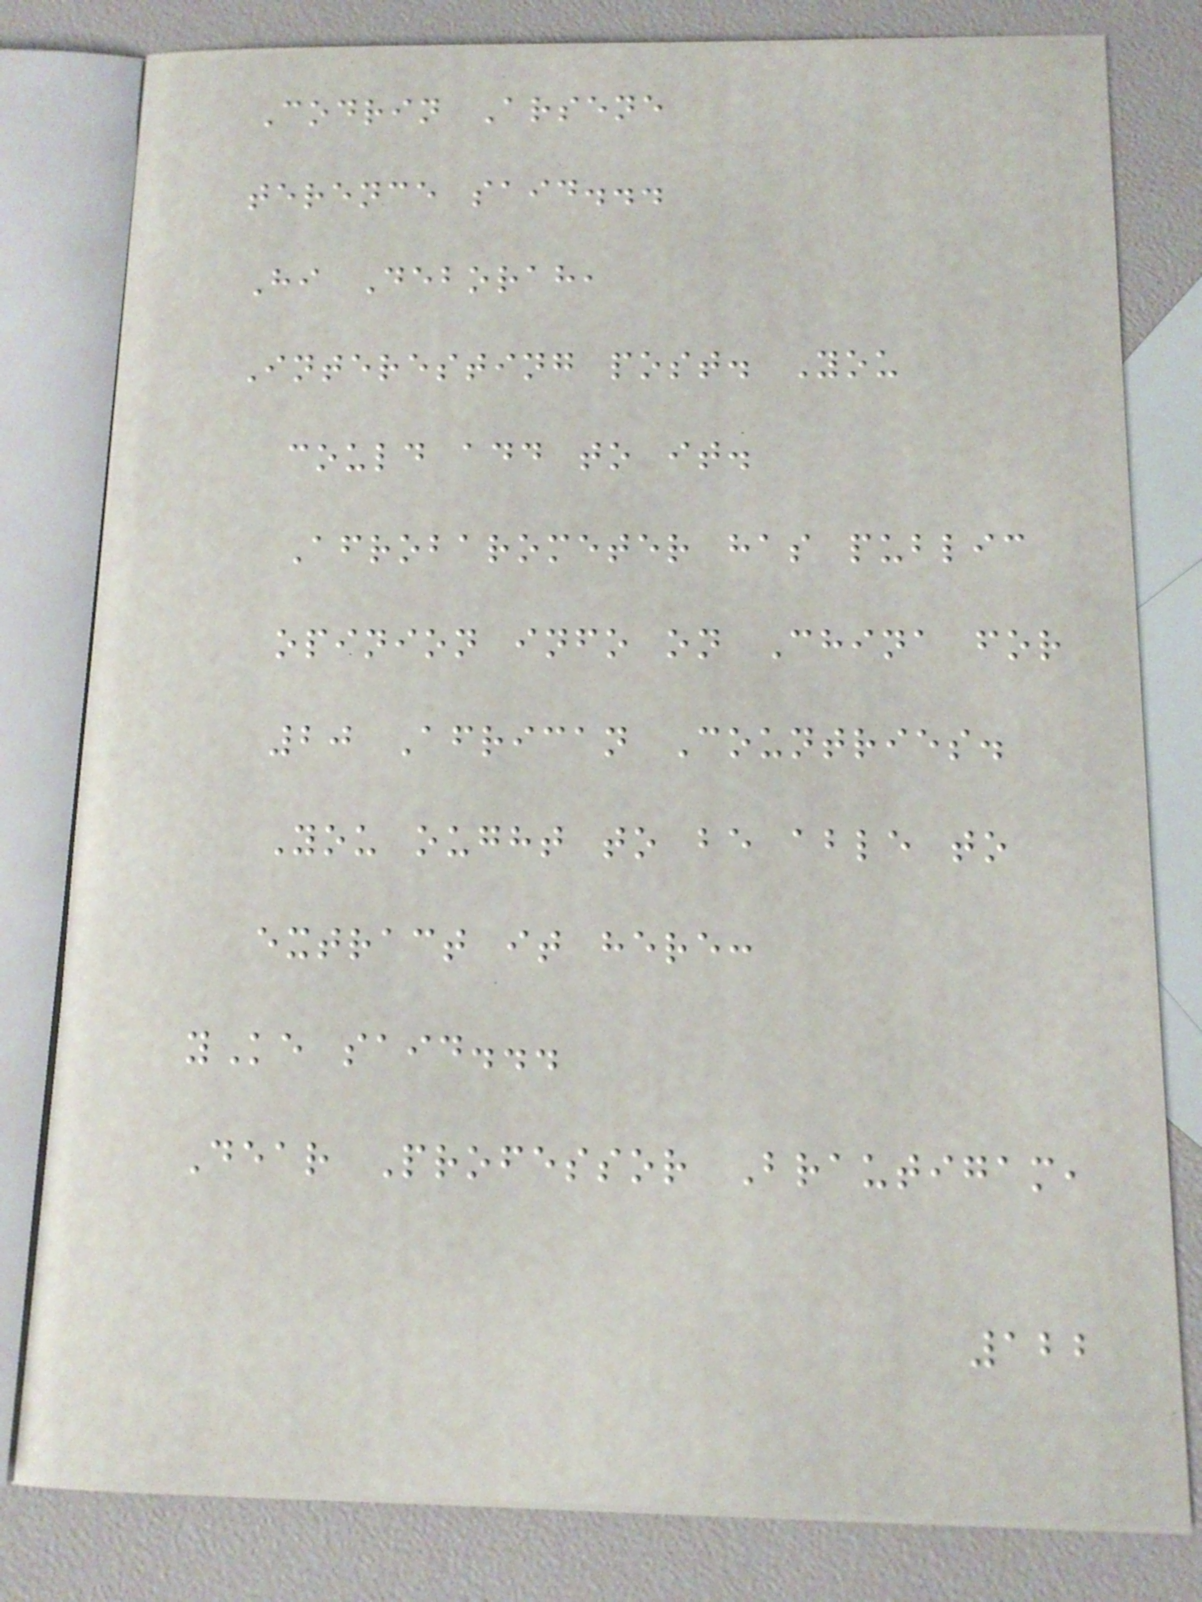Codrin Arsene
terence said...
Hi Deborah,
Interesting post. You
could add to it.
Afrobarometer has public
opinion info on China for
20 African Countries.
You ought to be able to
extract it here:
yKe said...
Dear Professor Brautigam,
122
